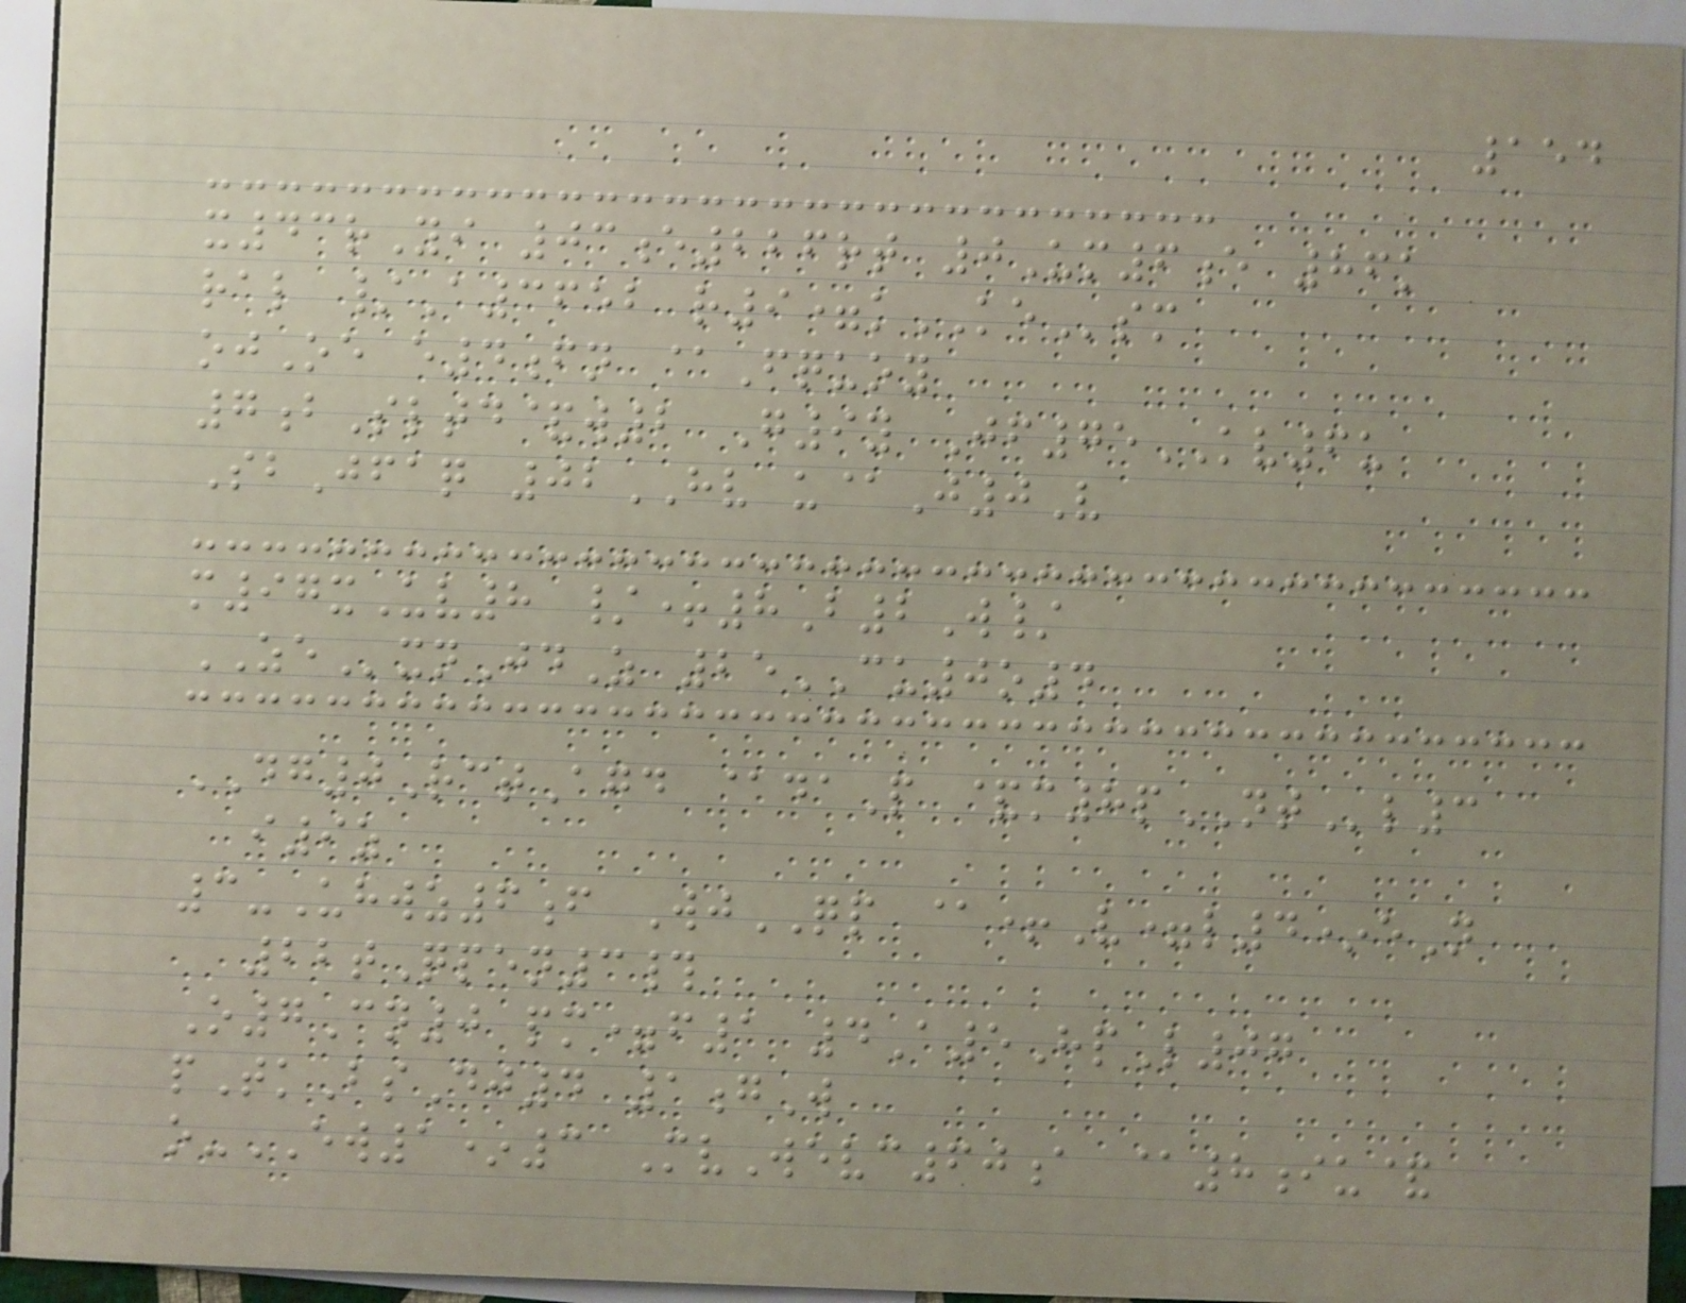154
x43rYi 03e226rt 0Um6e 86k
ral /A3652 r9=kKEsm
ojOe e4fn @Fquoy
7bSltd&w2 G9y Jf75KV6u
SbJfaq 02HV u@J0V
m97xUv8 /+8B2W/
ZExnJdZ 25CU0o4
DG0RctAgd @daP &m8pNTl3
i9z
3-Uhwz6f WjQP @+V=l4*eN
22tQpen3#
O7Cn0 pm=f1 4A5HpL07
pTkBsDj4 1gW
o-EW1*3 MvWevc60a @8iu&
